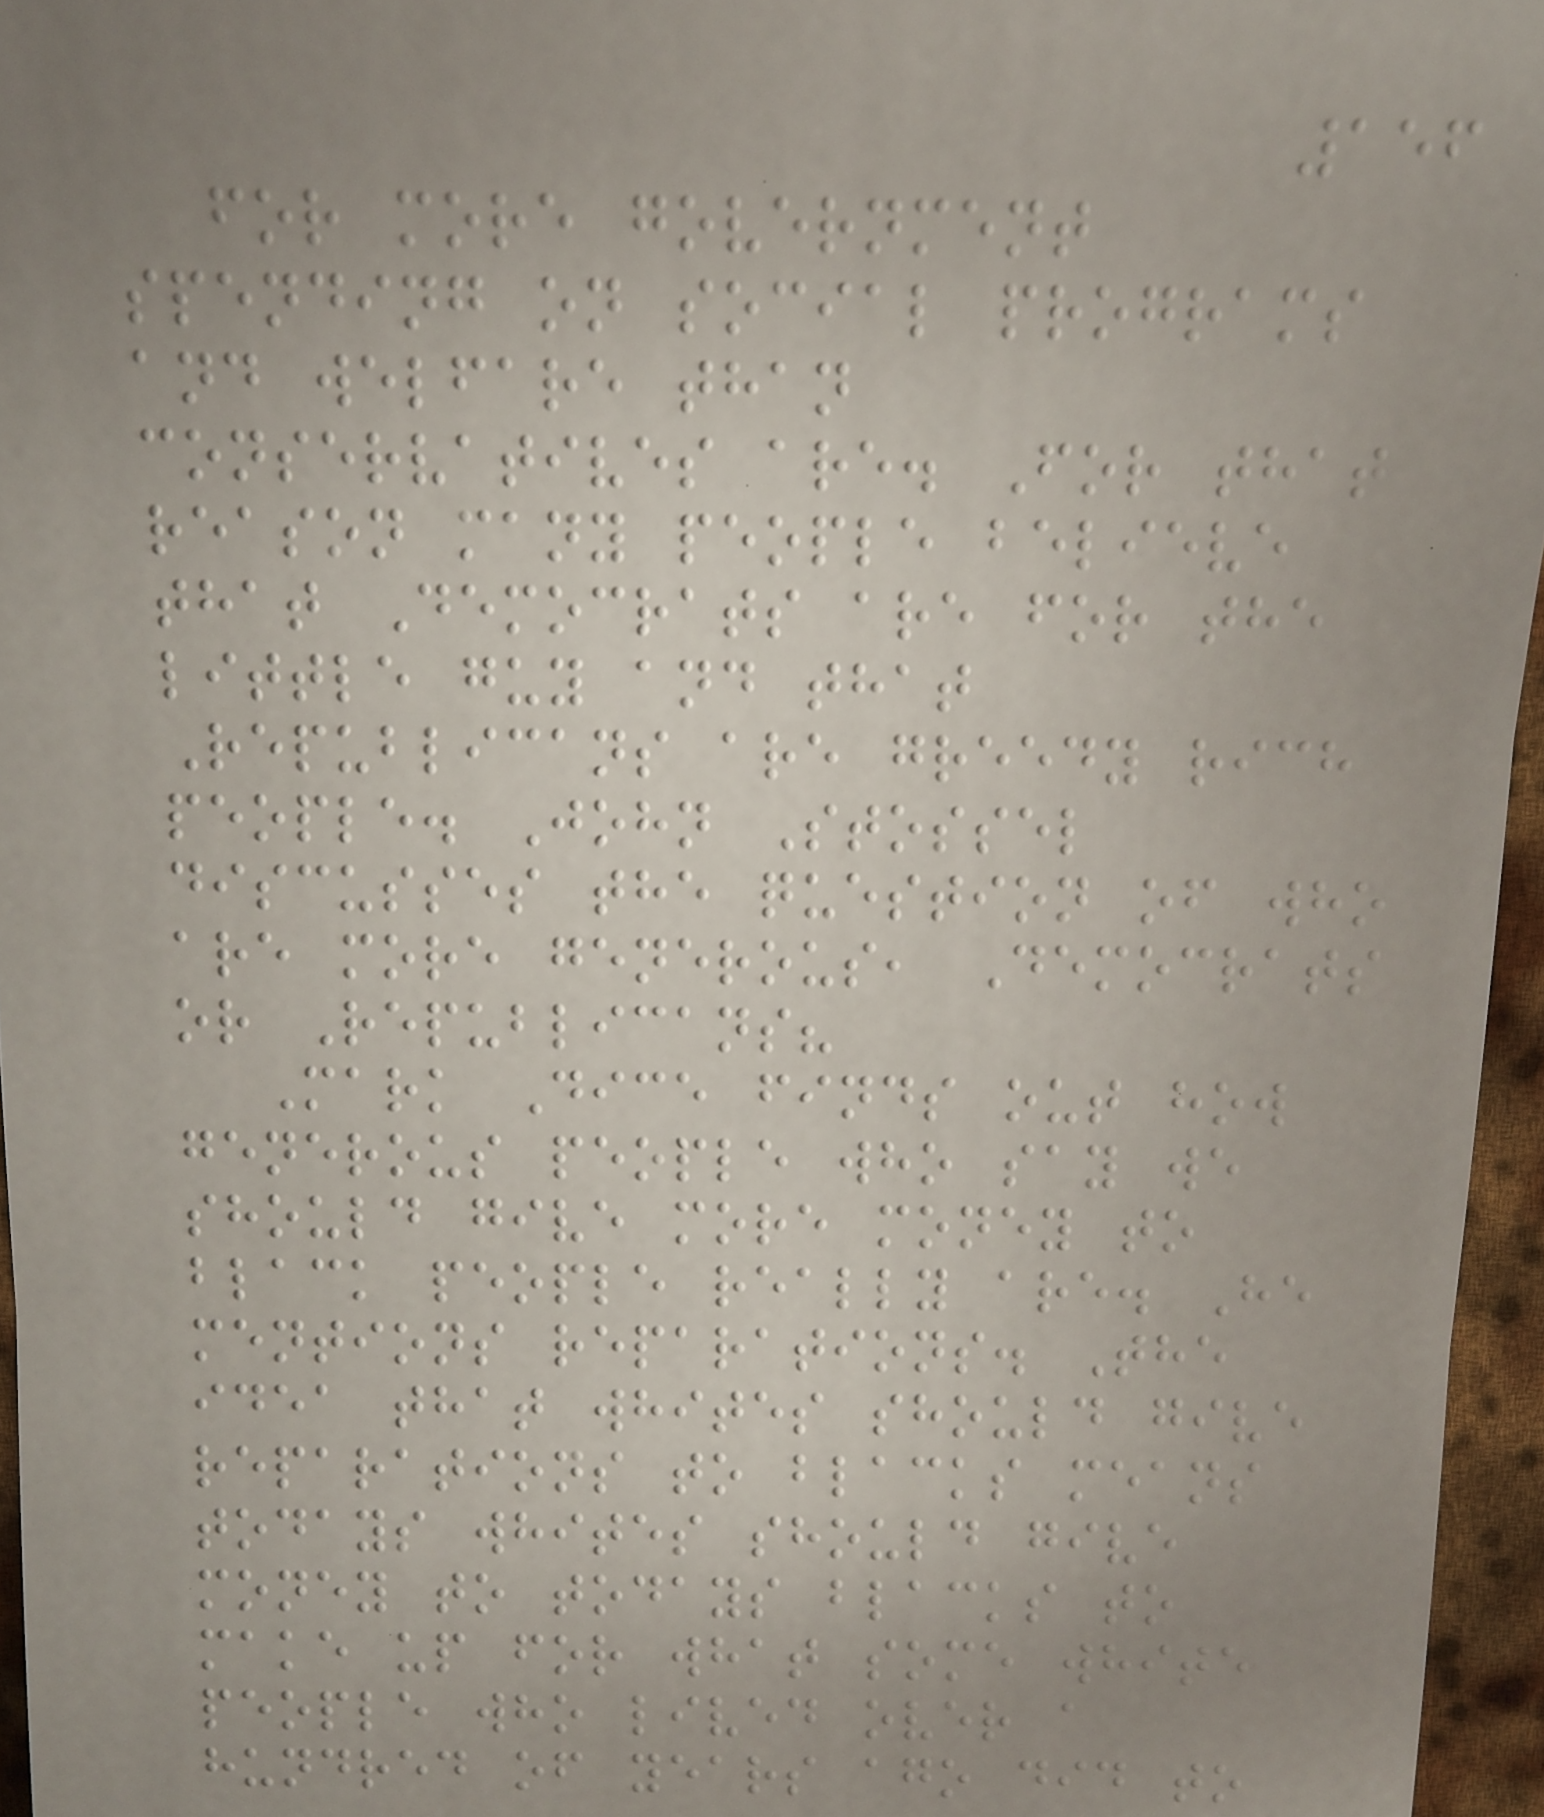156
for more government
spending on social programs
and welfare than
conservatives are. For that
reason many people believe
that Democrats are for the
little guy and that
Republicans are greedy rich
people. John Stossel
discusses the question of who
are more generous, Democrats
or Republicans?
Mark Dice finds out how
generous people who say we
should give more money to
black people really are. He
mentions reparations. The
idea that whites should give
reparations to blacks means
todays whites should give
money to todays blacks to
make up for what some white
people who lived over a
hundred of years ago did to
